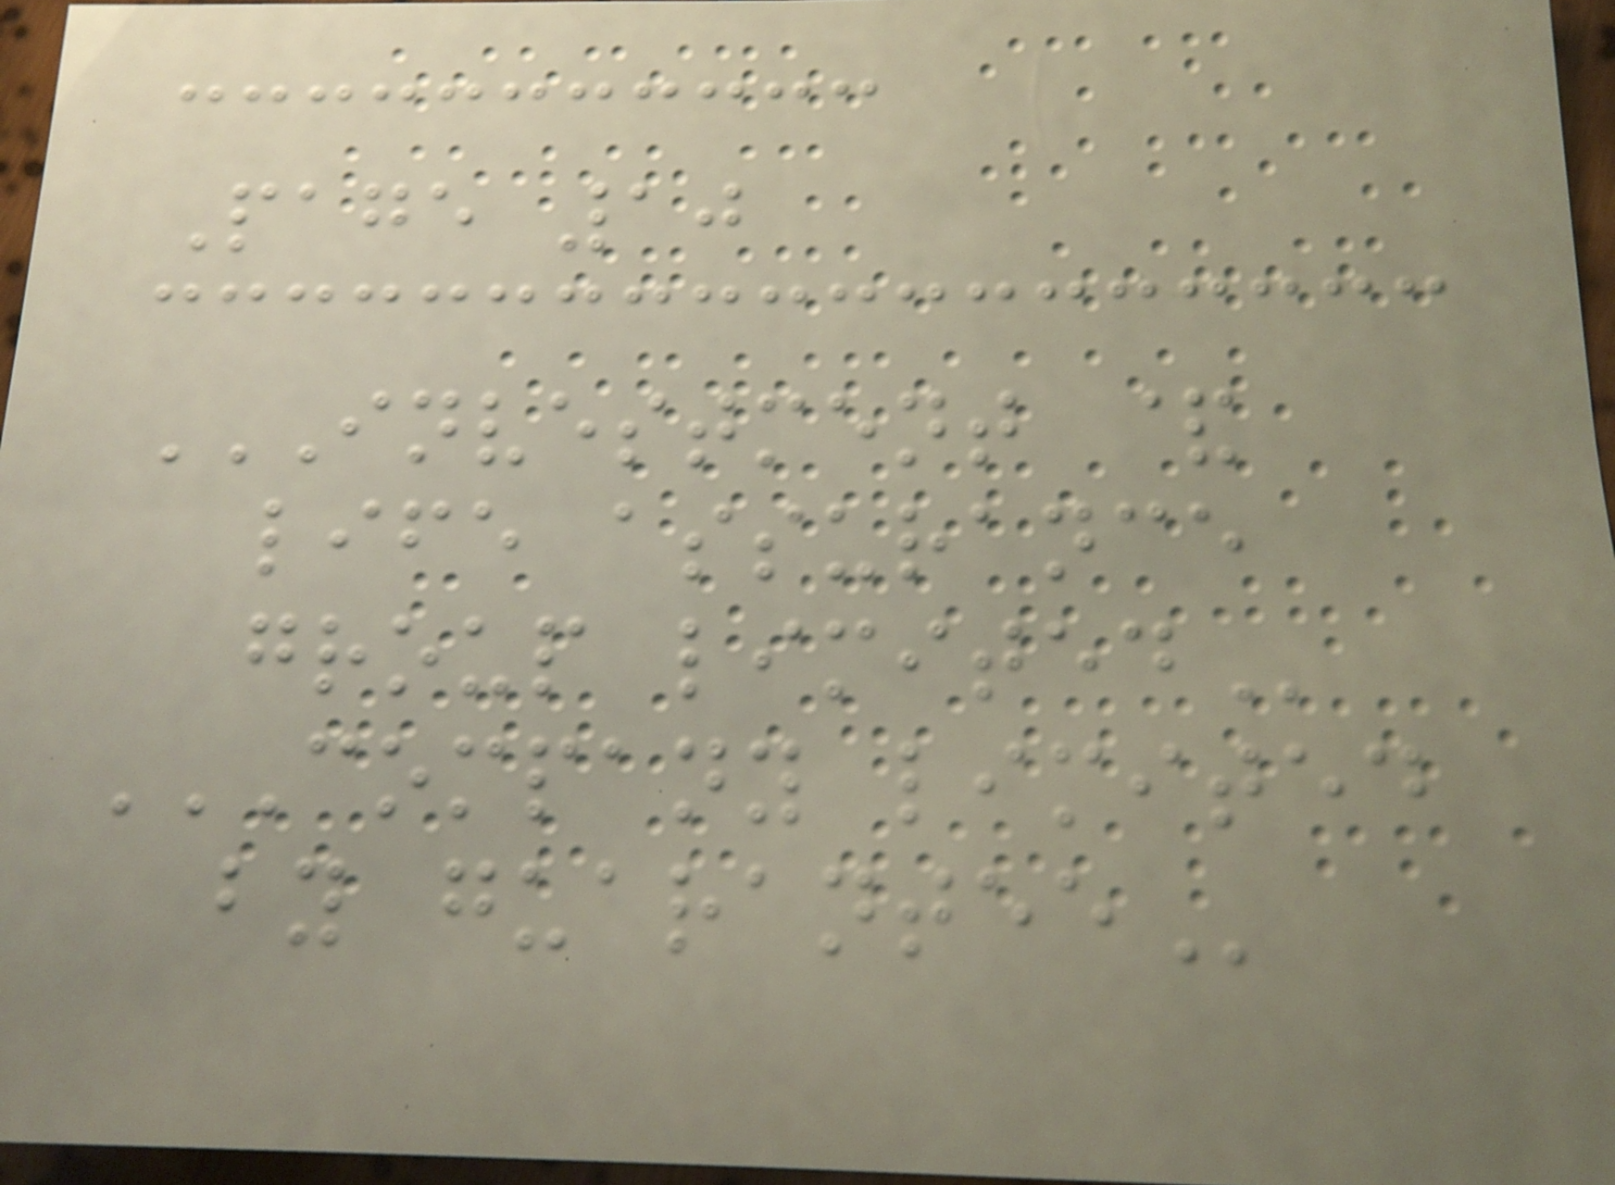Page 10
INVESTMENT &
LIFE ASSURANCE
GROUP LIMITED
COMPANY LIMITED
BY GUARANTEE
